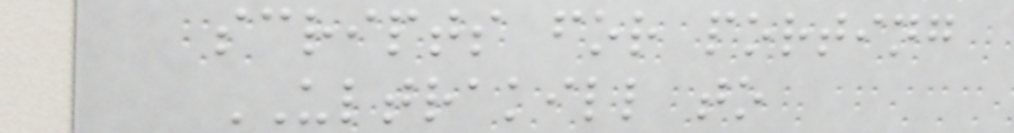scripts for porting
ULTRAKILL to
